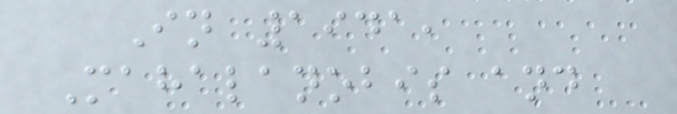In 1941,
Mahalanobis and
